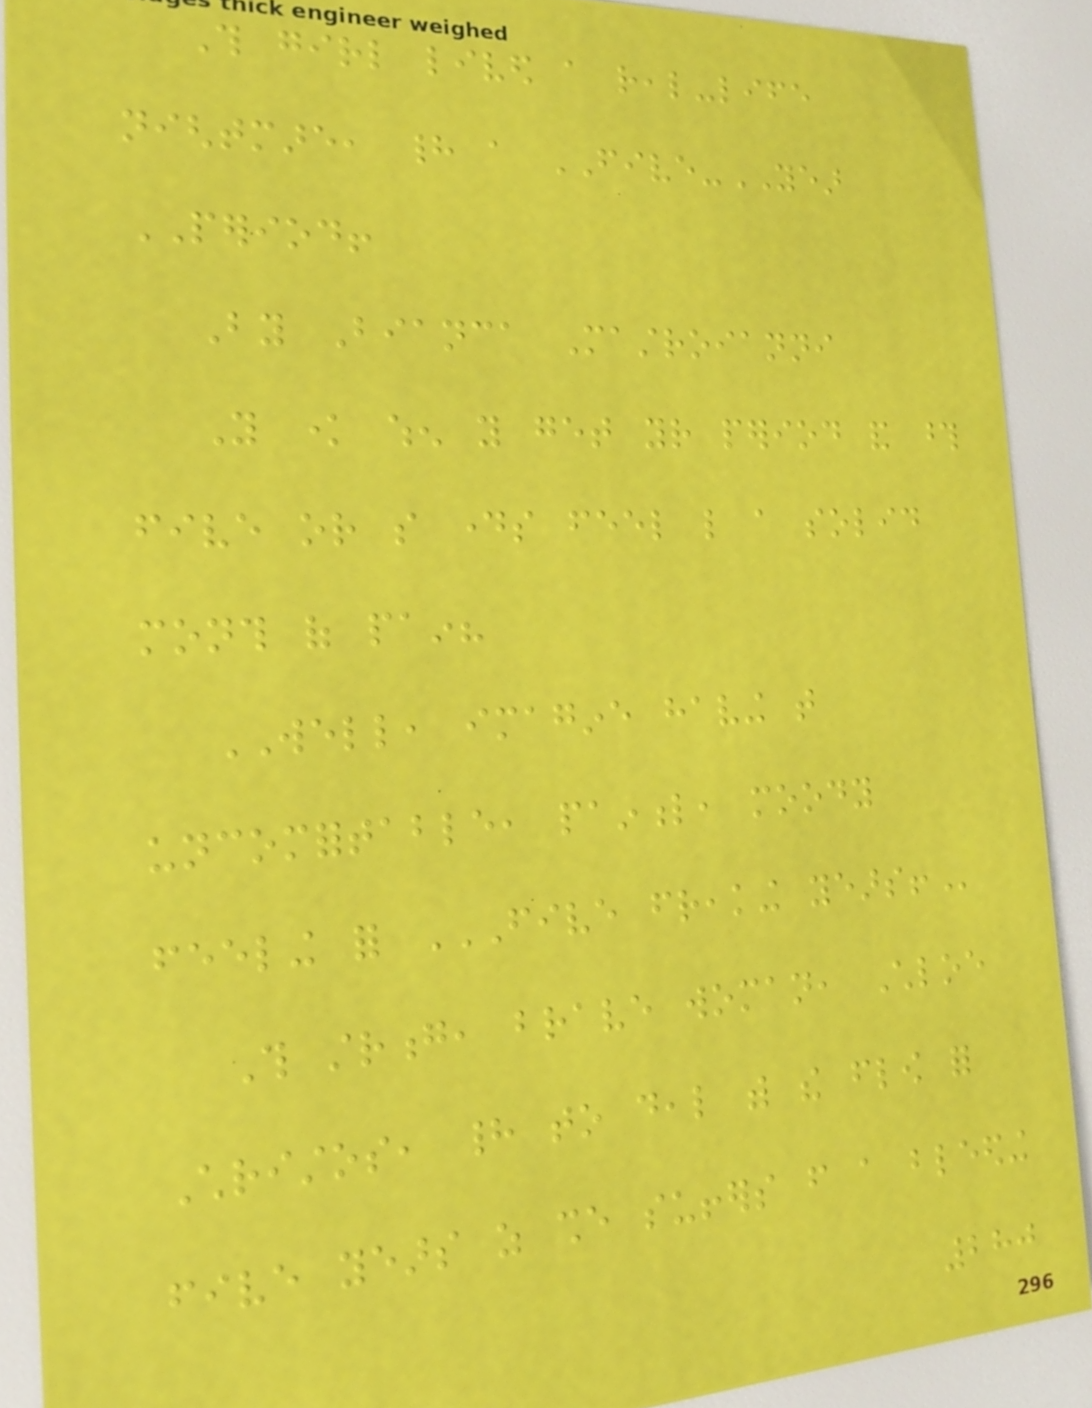This girl lived a real-life
nightmare, had a FIVE-YEAR
PERIOD!
By Bianca Mastroianni
You know when you get your period and those
five or so days feel like a solid
month of pain?
WELL, imagine having that
uncomfortable, painful, moody
feeling for FIVE FREAKING YEARS!
This strong, brave woman, Chloe
Christos, had to deal with the flow for
five years as she suffers from a bleeding
280
